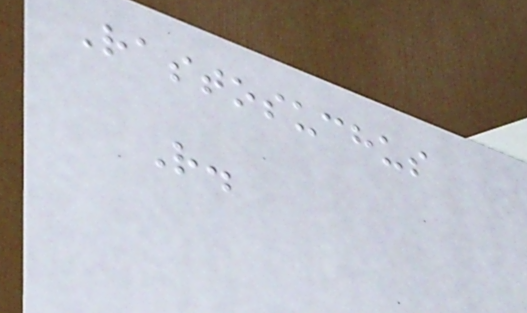Rastosuchus
R.
